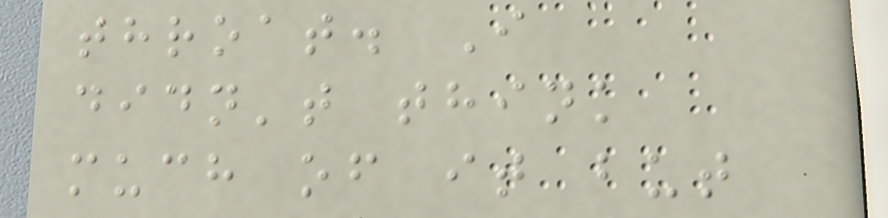throat. I
didn't think
much of it but
